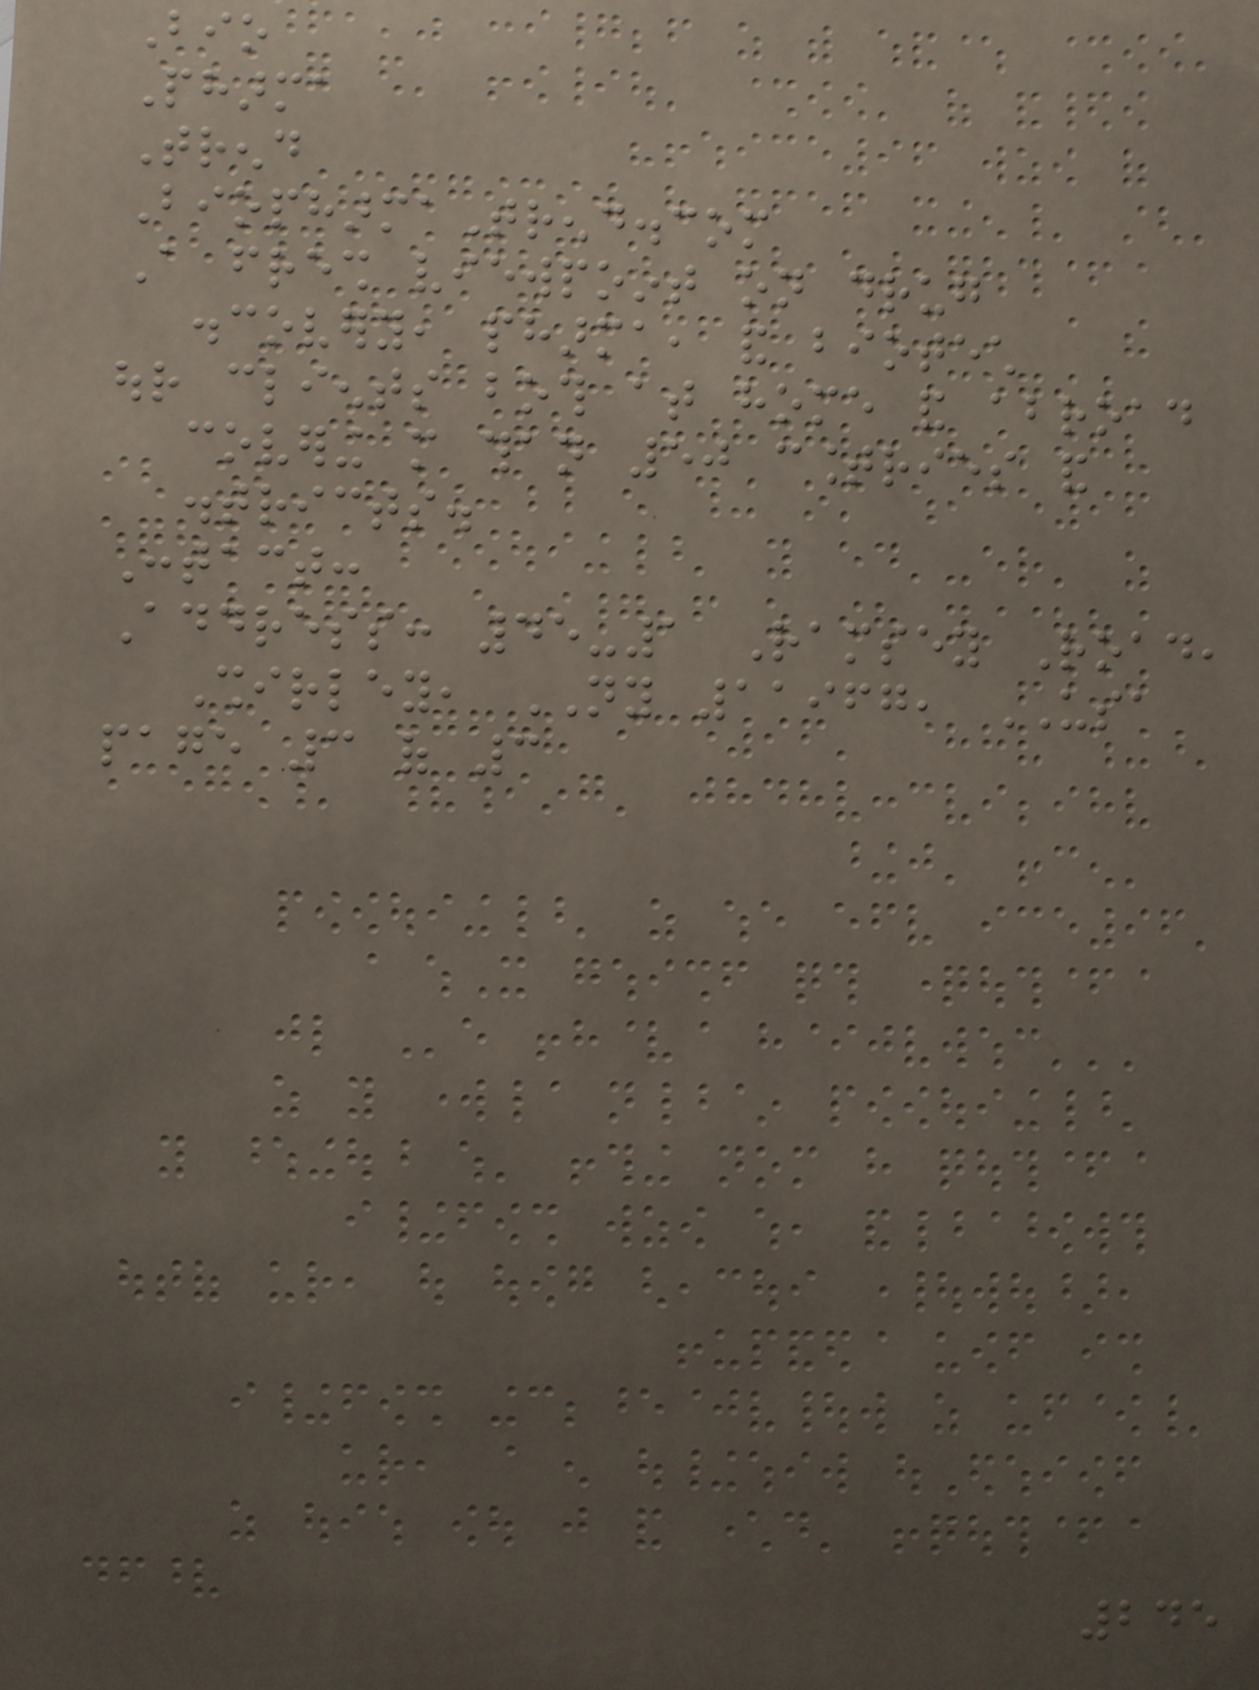Bio
Pharma
Trend
BiopharmaTrend.com
A fresh viewpoint on drug
discovery, pharma, and biotech
our clients both at home and abroad
covering more than 50 countries and
districts.
Contact:
Address: 45-1 Ramsey Road,
Shirley, NY 11967, USA
page 3 of 3
245
